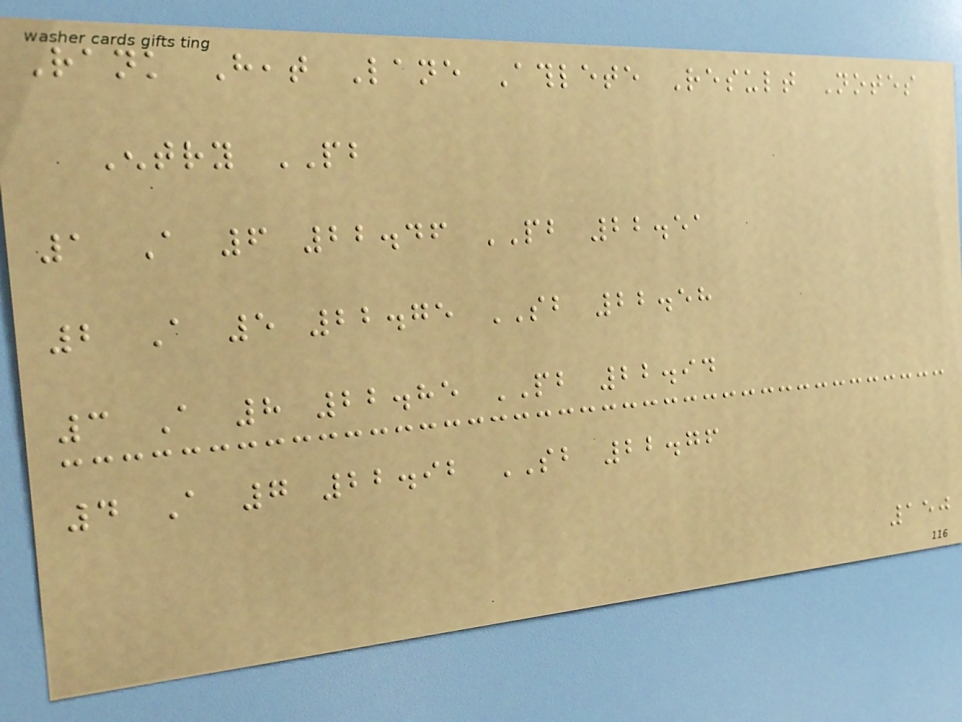Rank Heat Lane Athlete Result Notes
Entry PB
1 A 6 22.46 PB 22.51
2 A 5 22.75 SB 22.58
3 A 8 22.85 PB 22.94
4 A 7 22.92 SB 22.76
150
